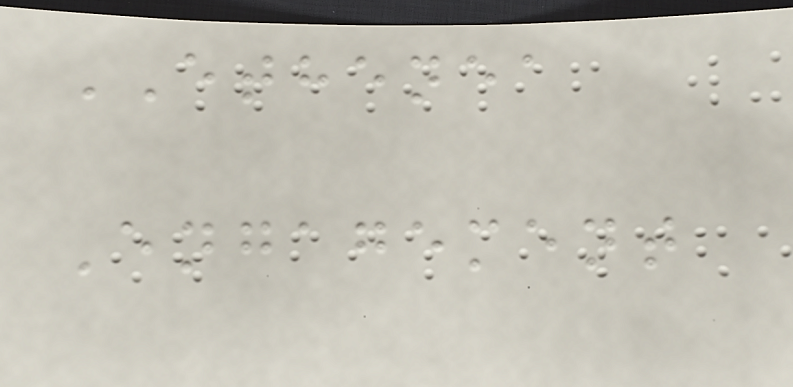ETHENEA
Engagement
